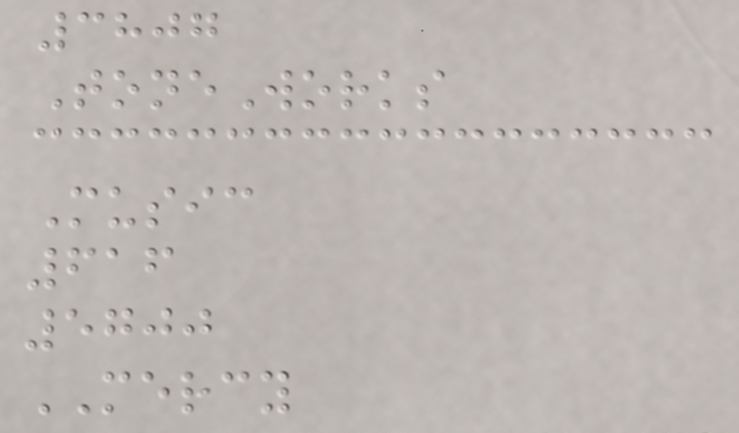3807
ToneWorks
Music
616
5700
MERCY
